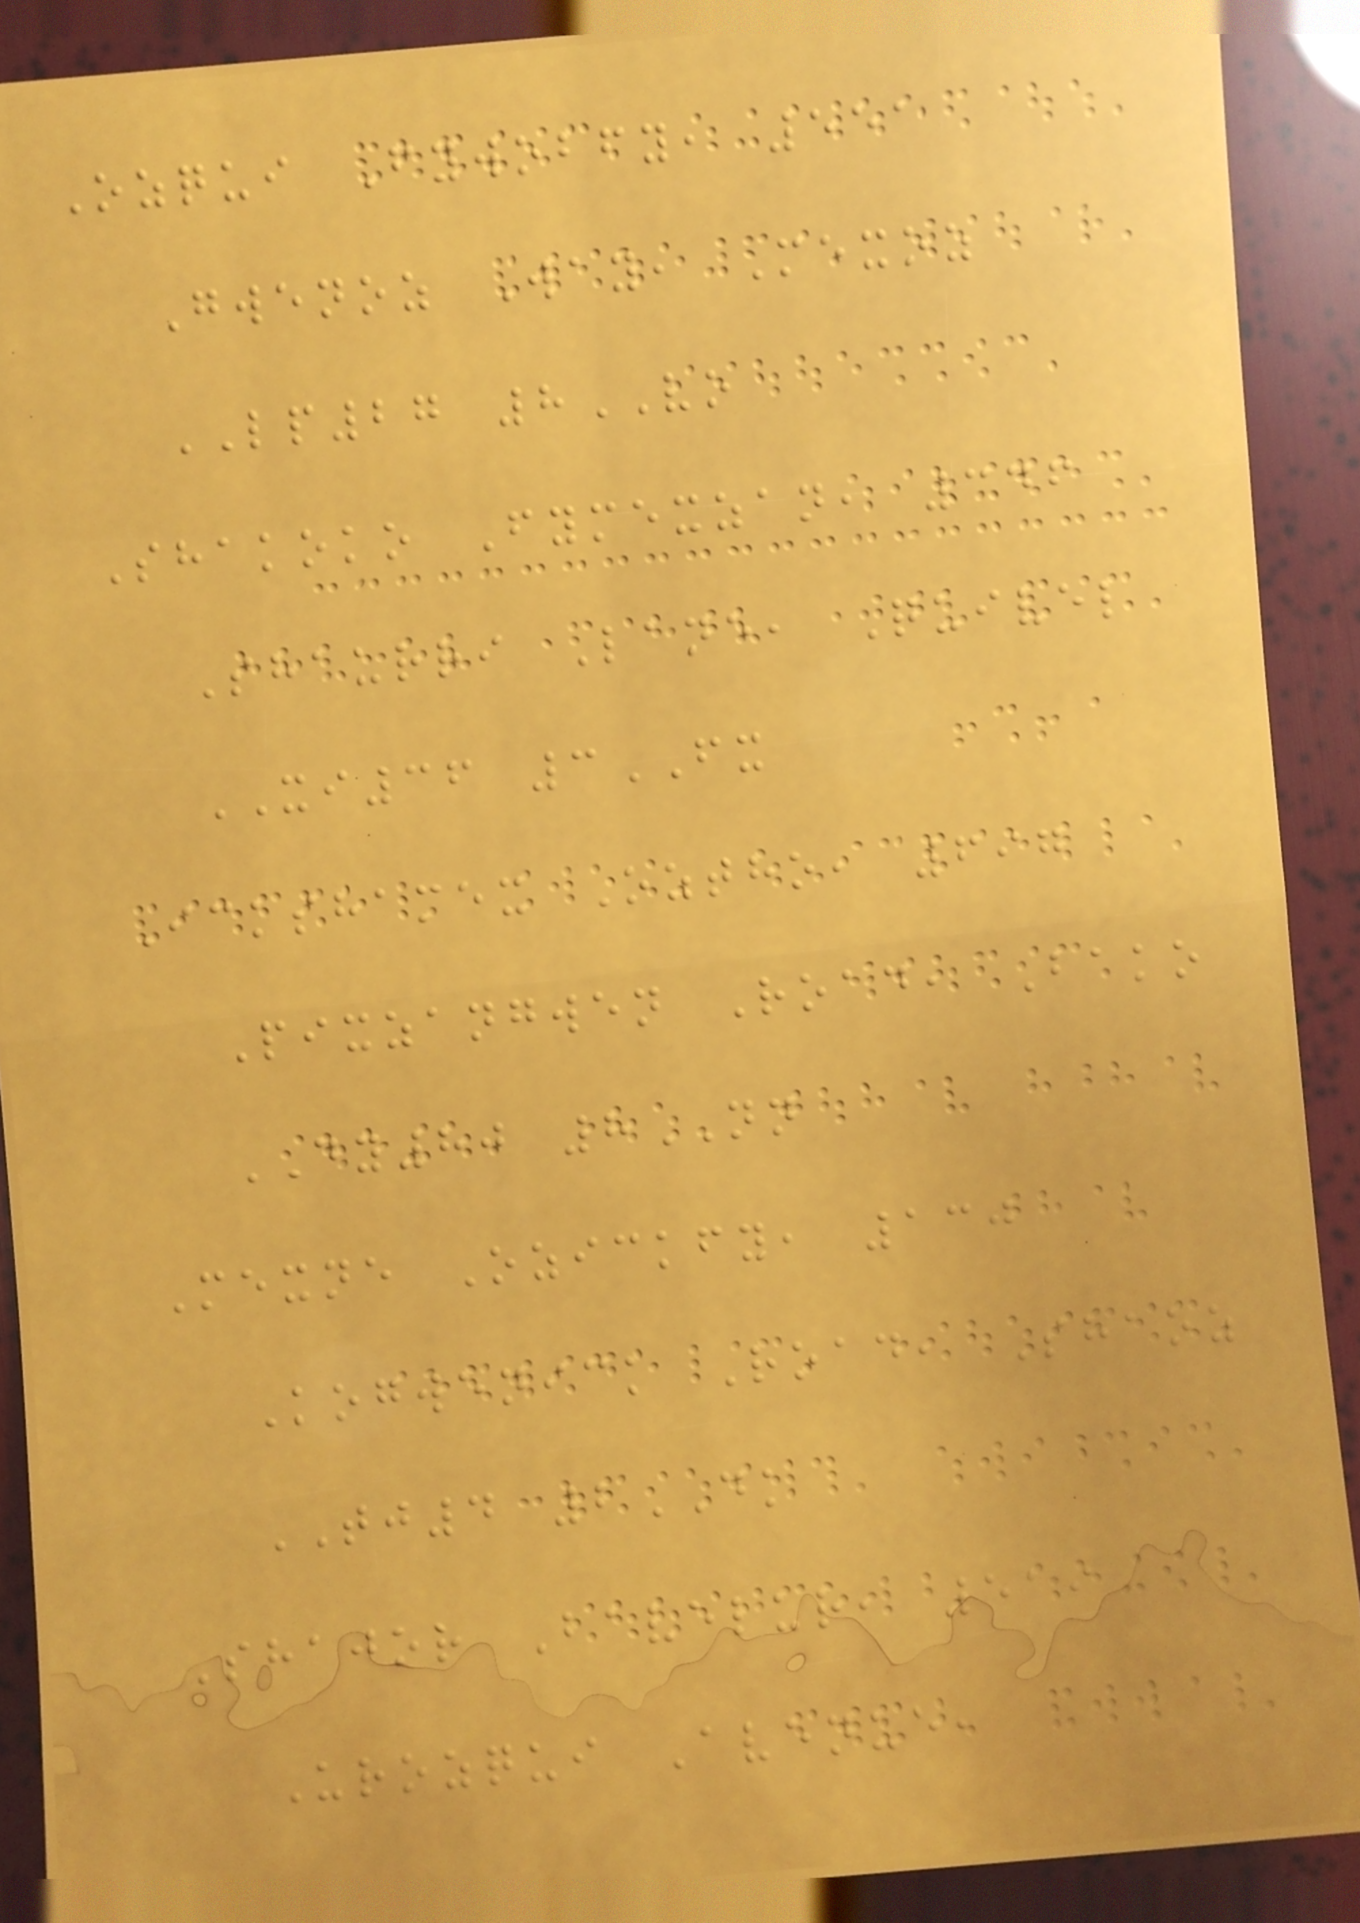Ozqui Fywobfy, 551
Gwenoz Way, Mexoz
LP27 8VO
Shakoko Fymexzan, 346
Shaurri Lane, Quivel
XI36 3FX
Ickshamex Oztho, 697
Pixzangwen Road, Bako
DY80 8NN
Mexne Ozickfy, 130
Kogwenick Road, Shaoz
TJ4 2DK
Shajor Bavelur, 519
Urozqui Avenue,
